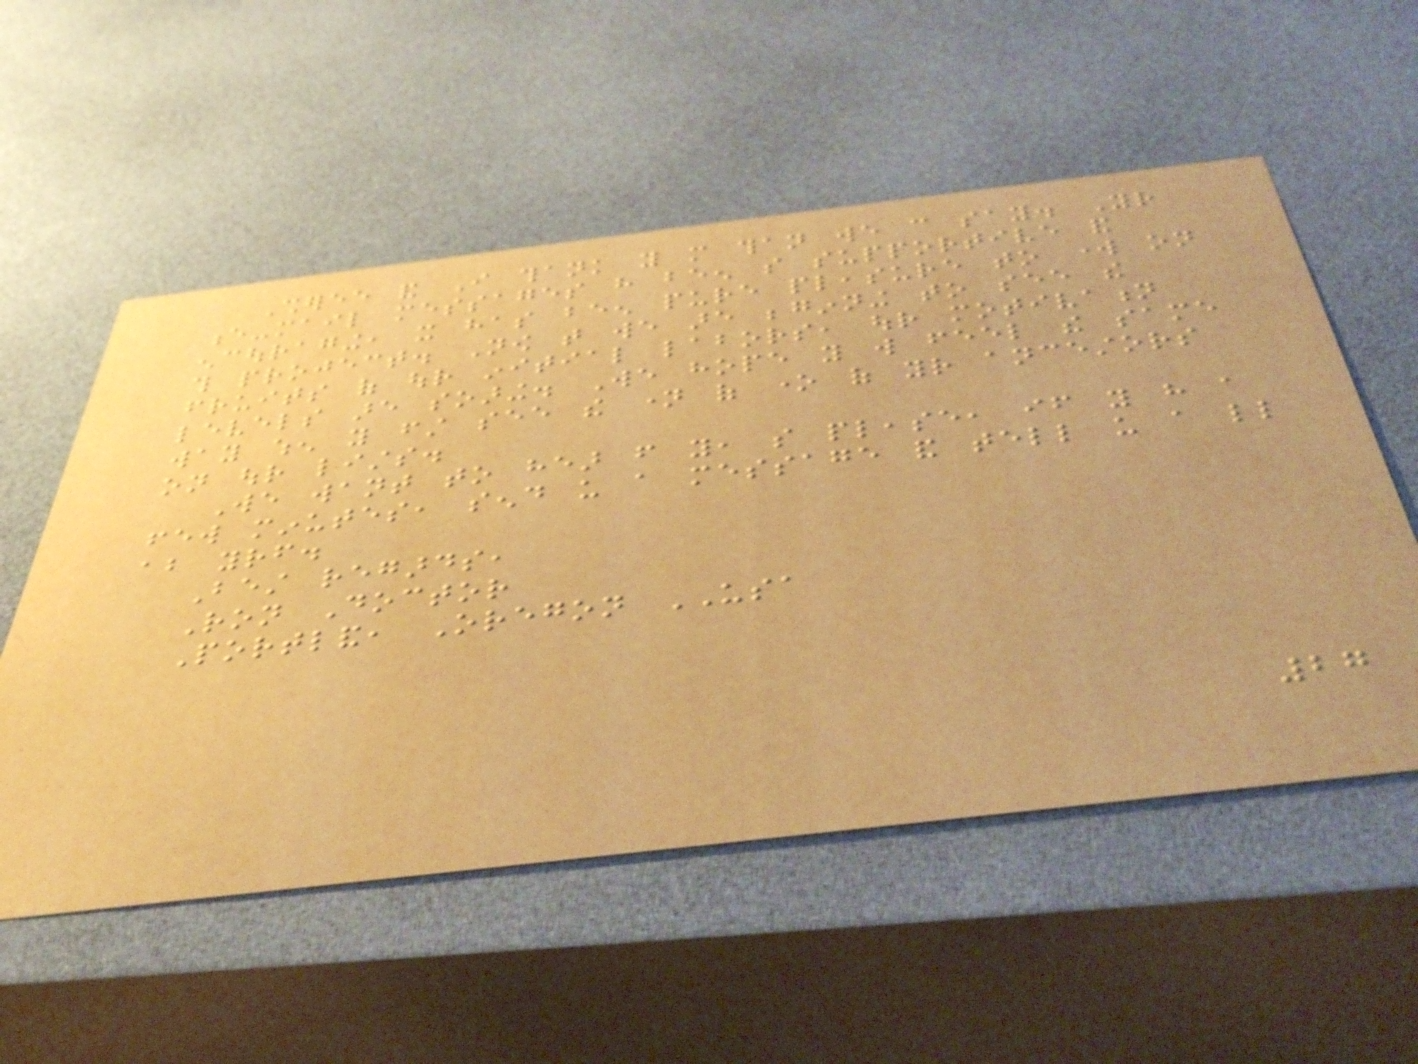Sheree and I thank you more than we can say. Your
e-mail messages have been so supportive and
encouraging, it has been pure pleasure to work on
this project. Now that we are beginning to see the
fruits of our initial labors, our motivation
levels are soaring. We hope you will feel the same
way when you first see the name of one of your ancestors
on our lists.
We want to hear from you, so please, if you have a
few minutes, send us a message and tell us a little
about yourself.
Best regards,
Ron Doctor
Portland, Oregon USA
27
